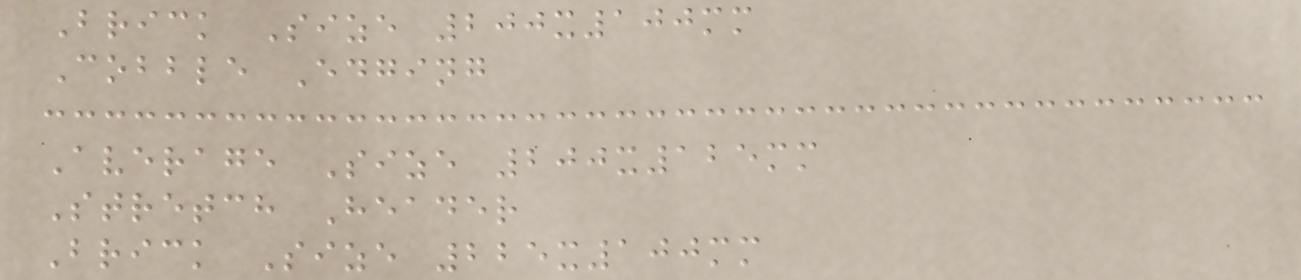Brick Size 200x100mm
Cobble Edging
Average Size 200x125mm
Stretch Header
Brick Size 225x100mm
